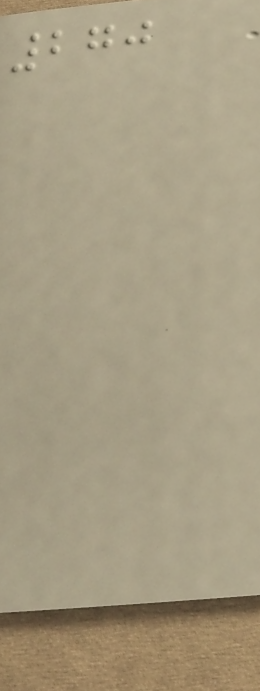270
